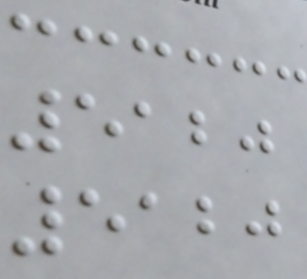5120
5120
